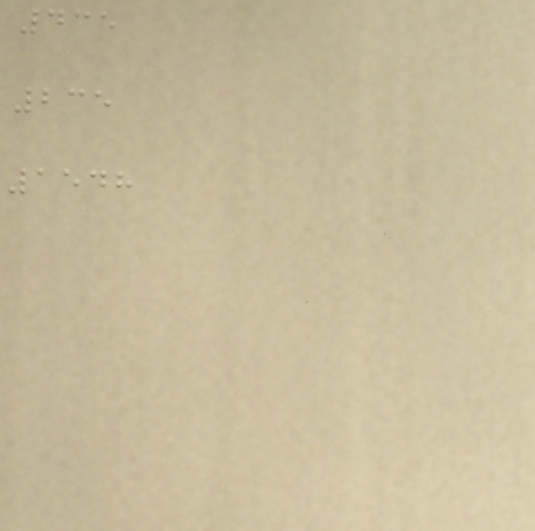435
235
1548
